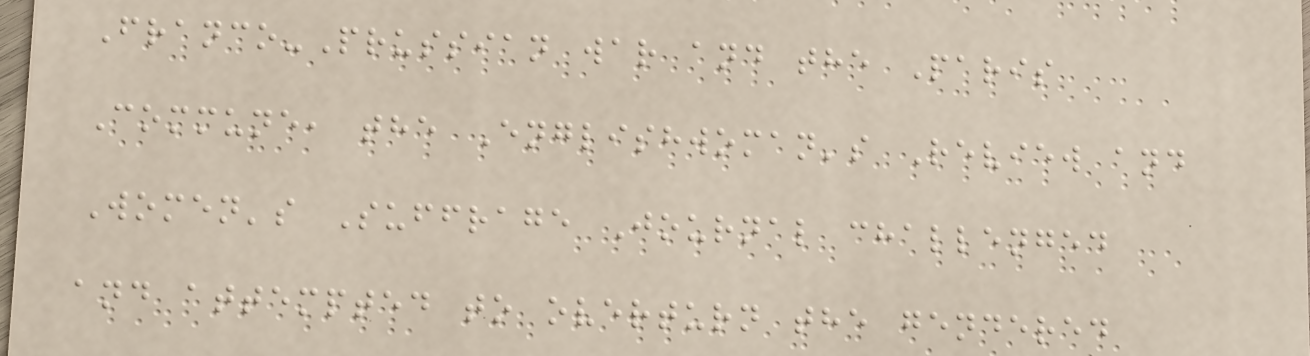Franco-Prussian war and the Paris
Commune, the Englishwoman's Review and
Women's Suffrage Journal challenged
and attempted to overturn the gendered
